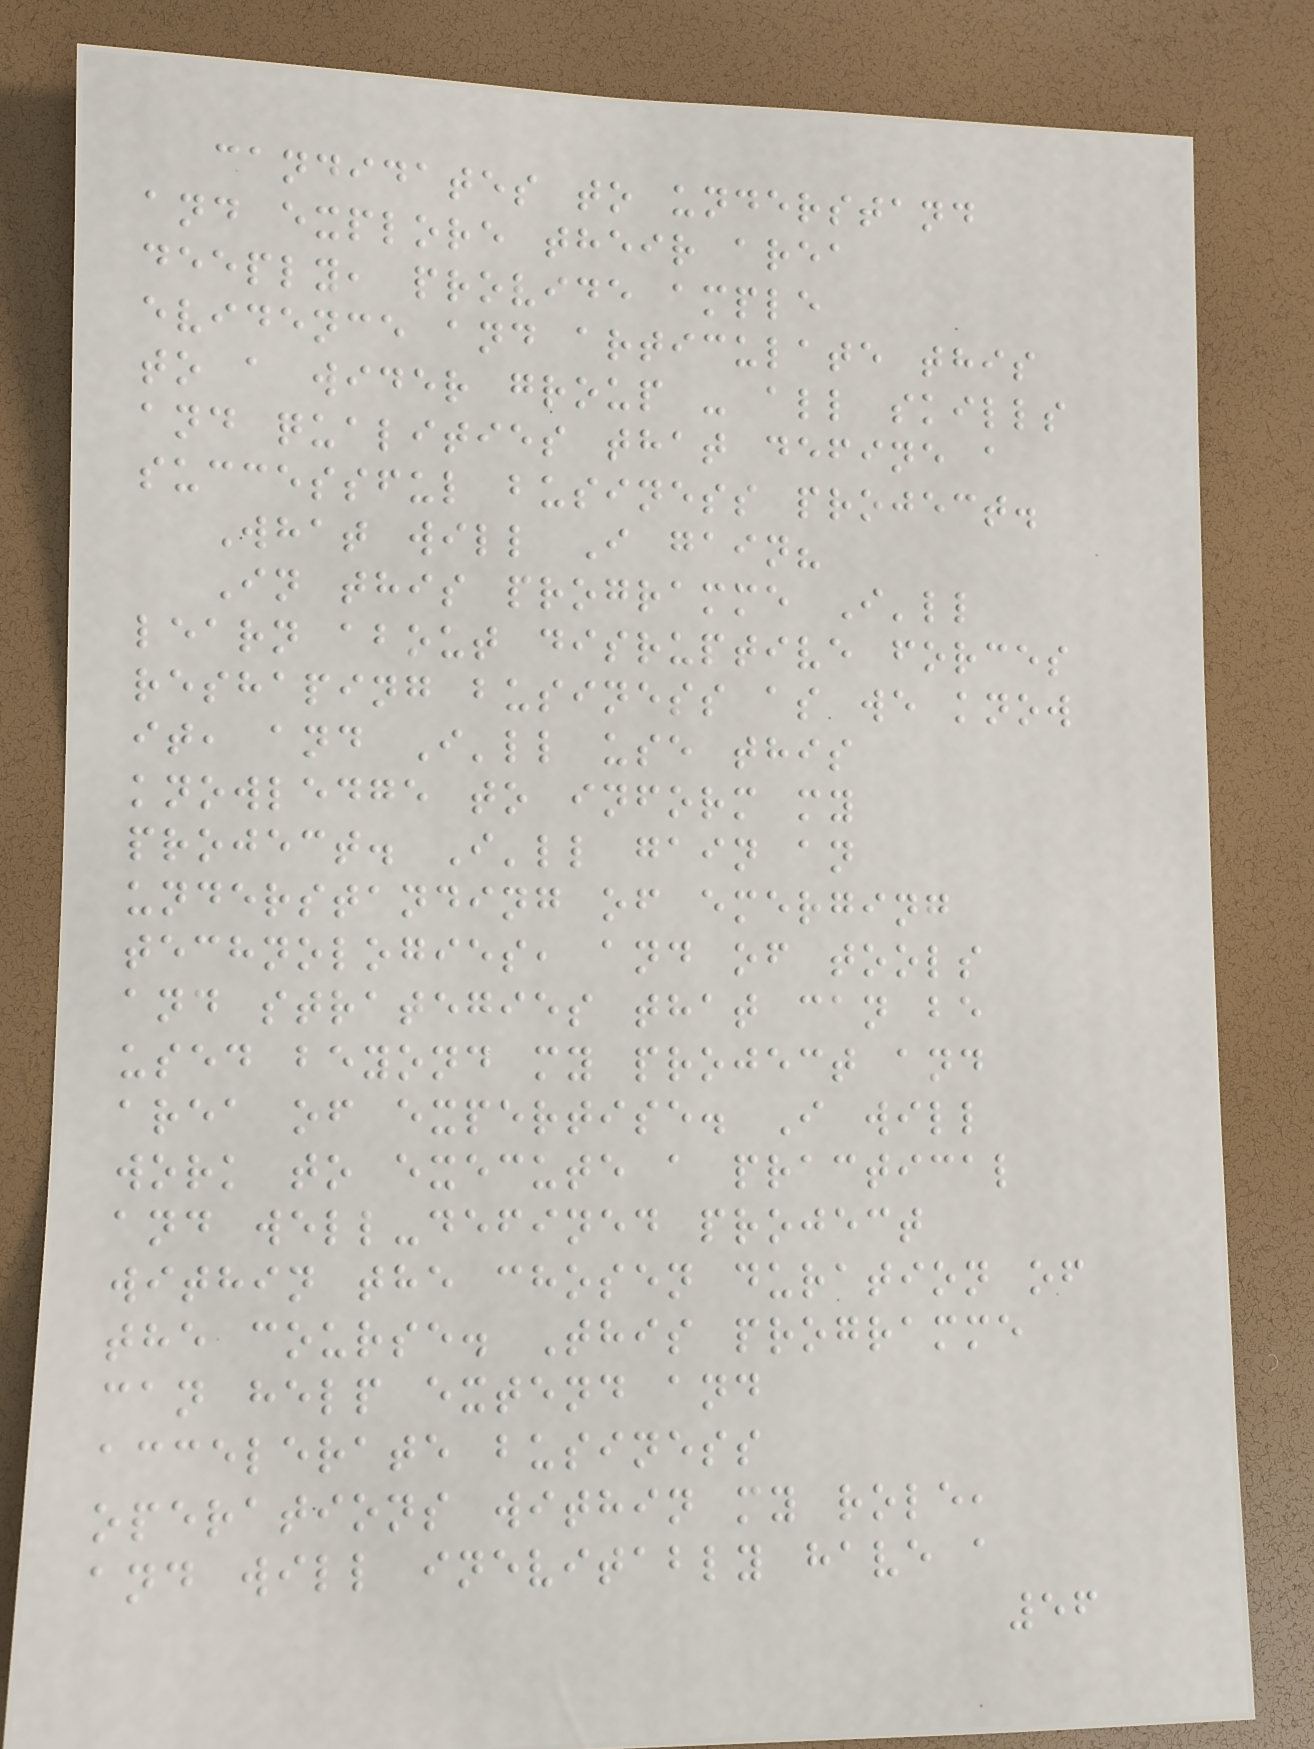candidates to understand
and explore their area
deeply, provide ample
evidence and articulate this
to a wider group - all skills
and qualities that define a
successful business project.
What will I gain?
In this programme I'll
learn about disruptive forces
reshaping business as we know
it, and I'll use this
knowledge to inform my
project. I'll gain an
understanding of emerging
technologies, and of tools
and strategies that can be
used beyond my project and
area of expertise. I will
work to execute a practical
and well-defined project
within the chosen duration of
the course. This programme
can help extend and
accelerate business
operations within my role,
and will inevitably have a
56
